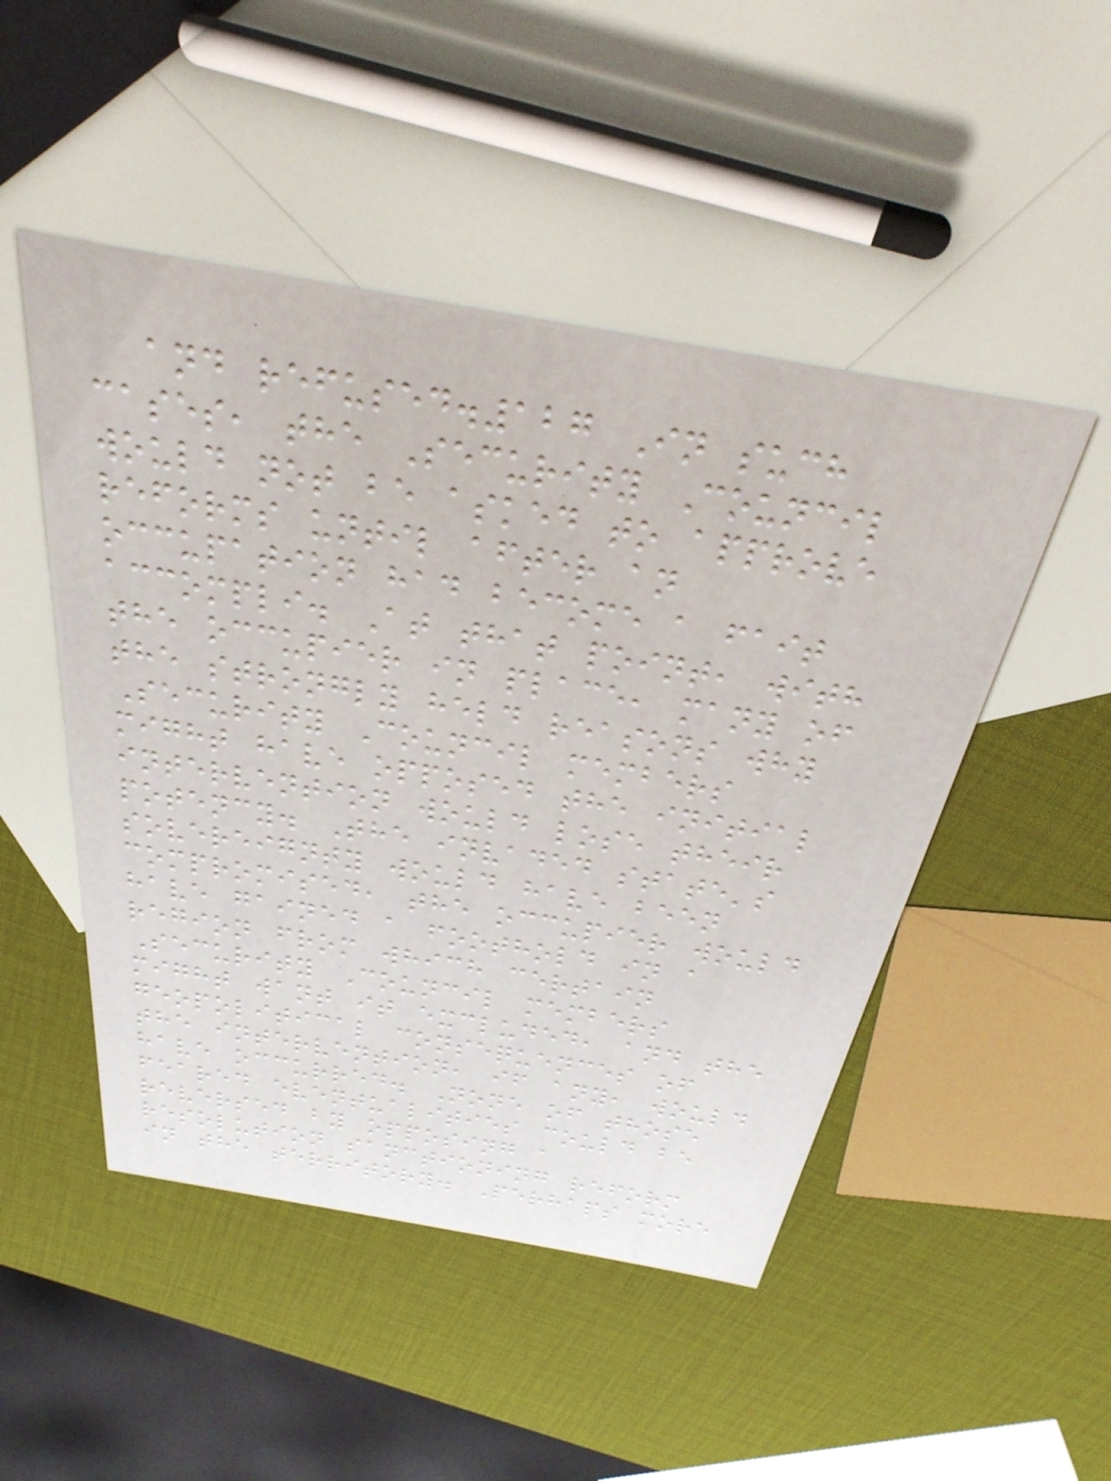and refused.127 In such
cases, the Security Council
would not be asked to approve
reforms until after an
occupation had become a fait
accompli. At that point, with
the occupier in place, many of
the strongly held reasons why
Security Council members
might have opposed the initial
intervention would lose their
potency. The invaded state's
sovereignty would have been
compromised, the occupier would
have gained a foothold in a
region from which certain
Security Council members
might want it excluded, and the
geopolitical consequences of
the intervention, if any, would
have occurred. None of those
feared eventualities could be
reversed by opposing a
resolution sanctioning reform
in the territory. Perhaps more
